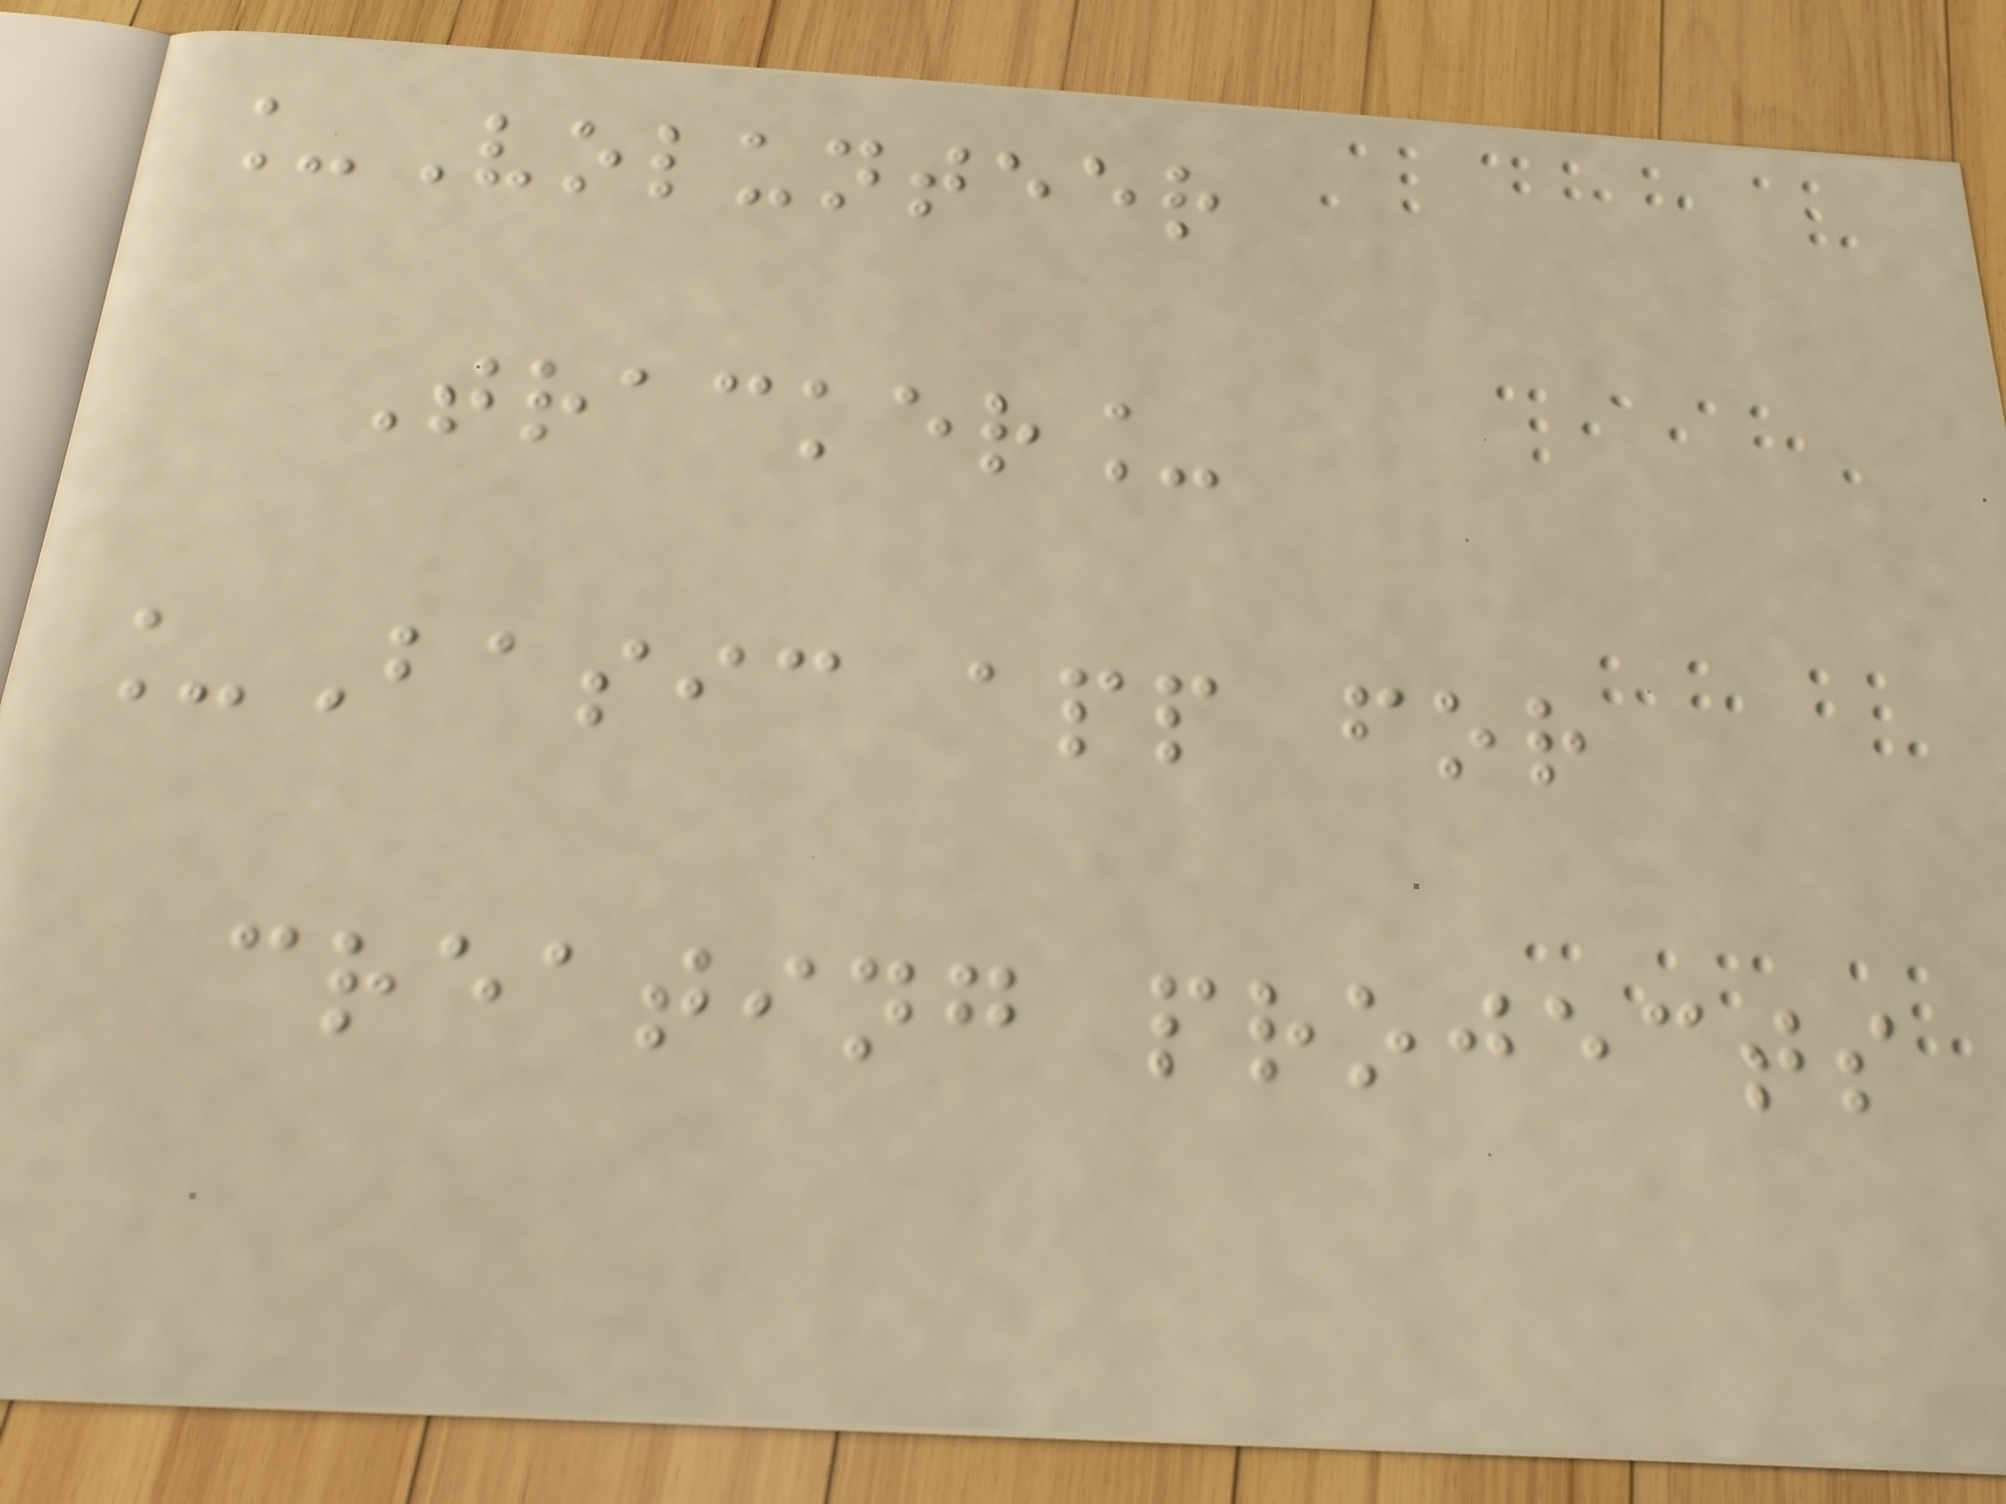_Volunteer
Tracker_
_Basic app for
creating projects
